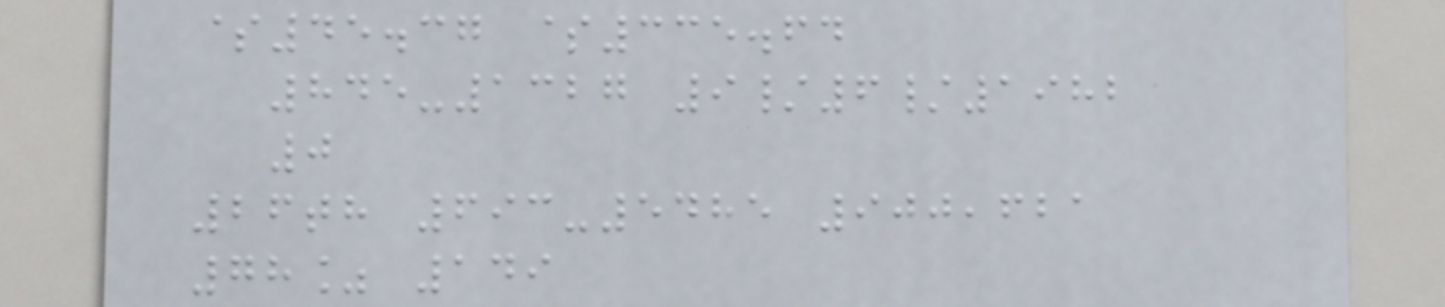$45.37 $335.64
845-1327 9/6/1982
0
26th 693-5485 900,621
78% 149
